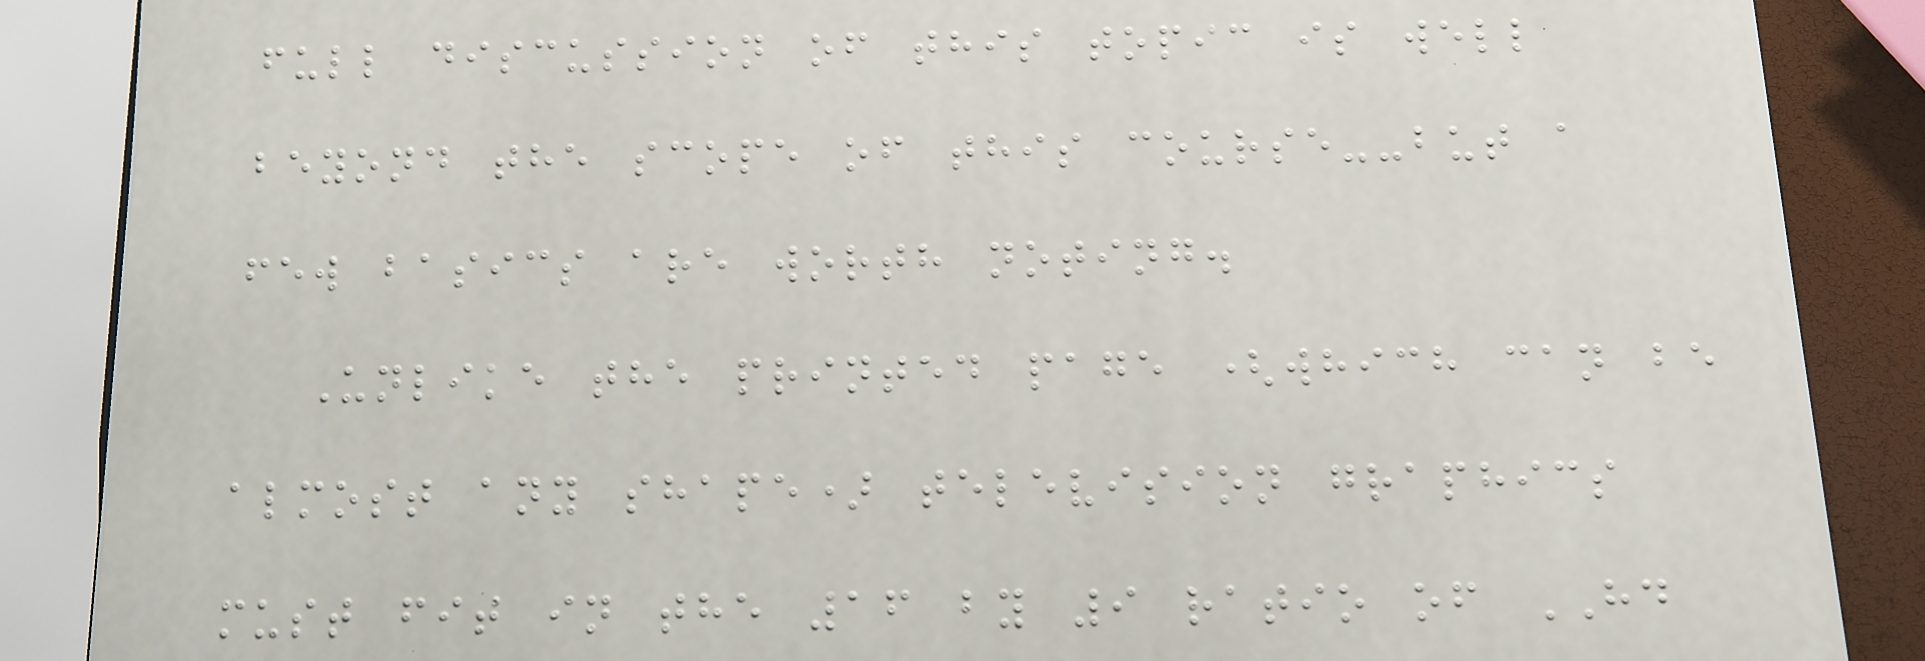full discussion of this topic is well
beyond the scope of this course--but a
few basics are worth noting.
Unlike the printed page (which can be
almost any shape) television graphics
must fit in the 16 by 9 ratio of HD
